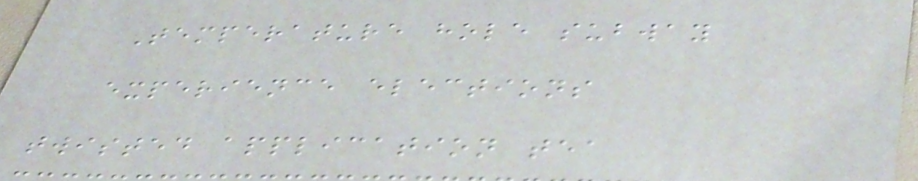Temperature hole subway
experience elections
twisted application tea
